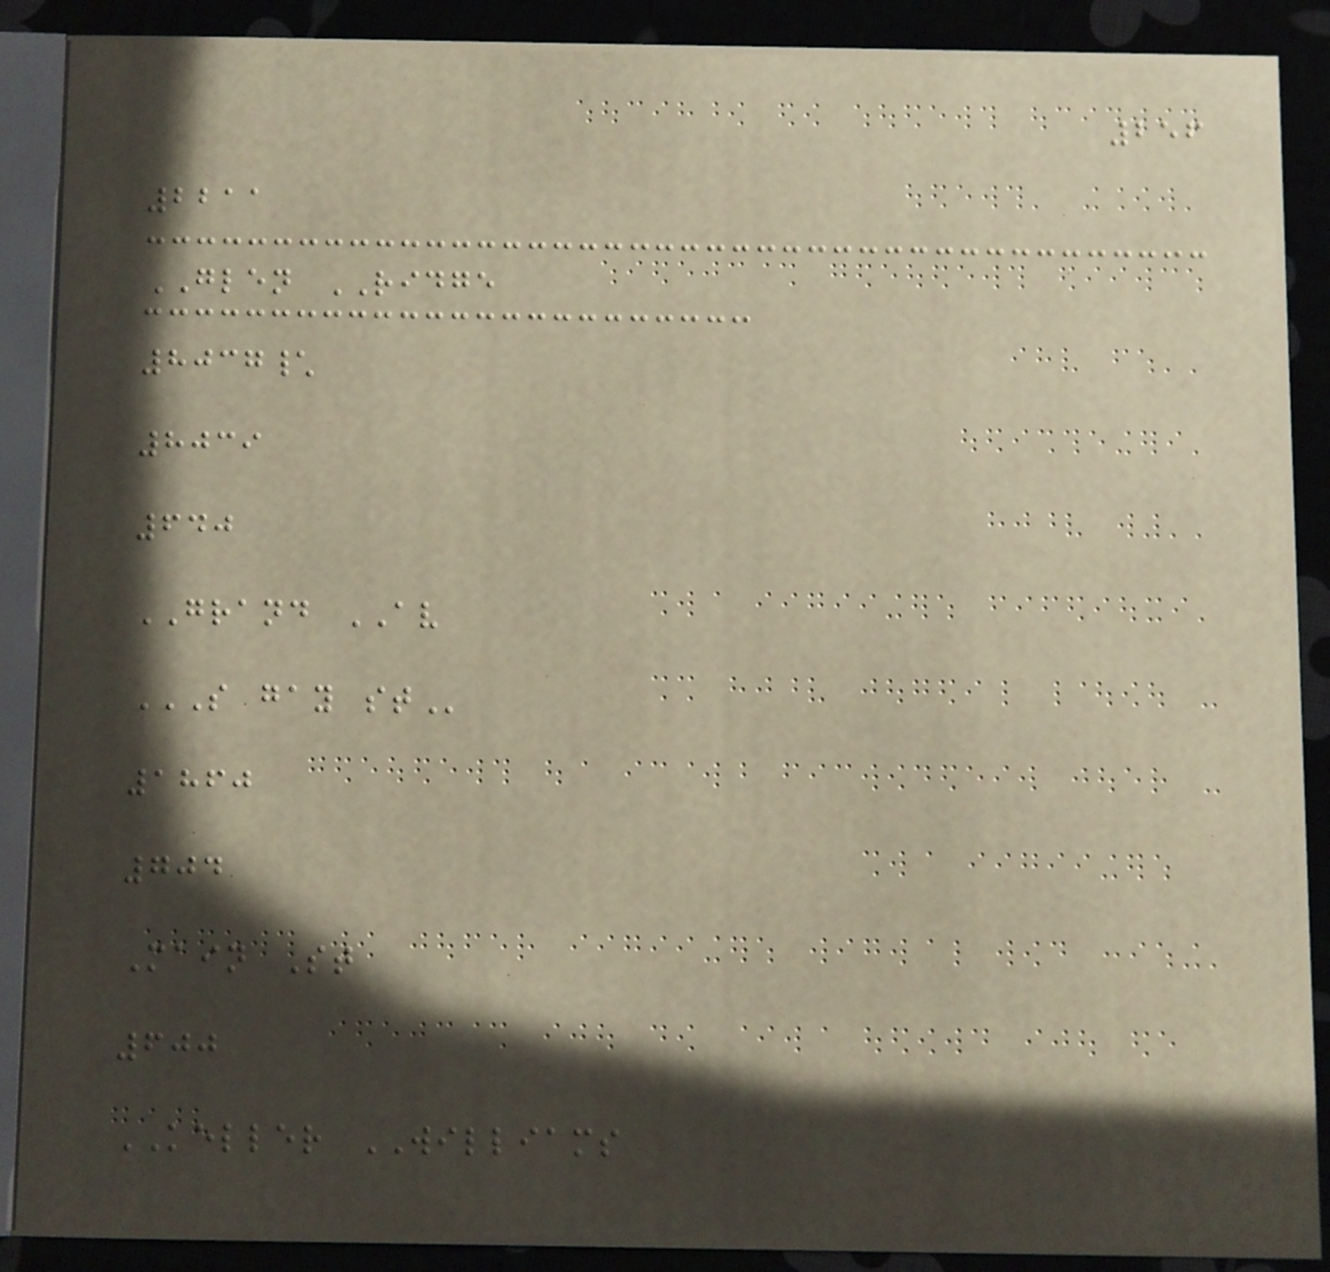256
2211
GLEN RIDGE
8037\
8039
640
GRAND AV
S GAY ST
1860
704
Main St
600
KELLER WILLIAMS
